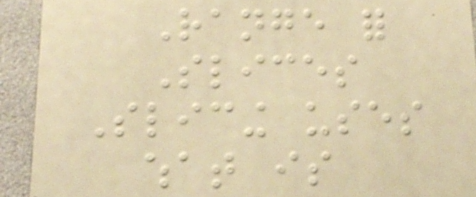Range for
Slices
Slicing uses
what is
